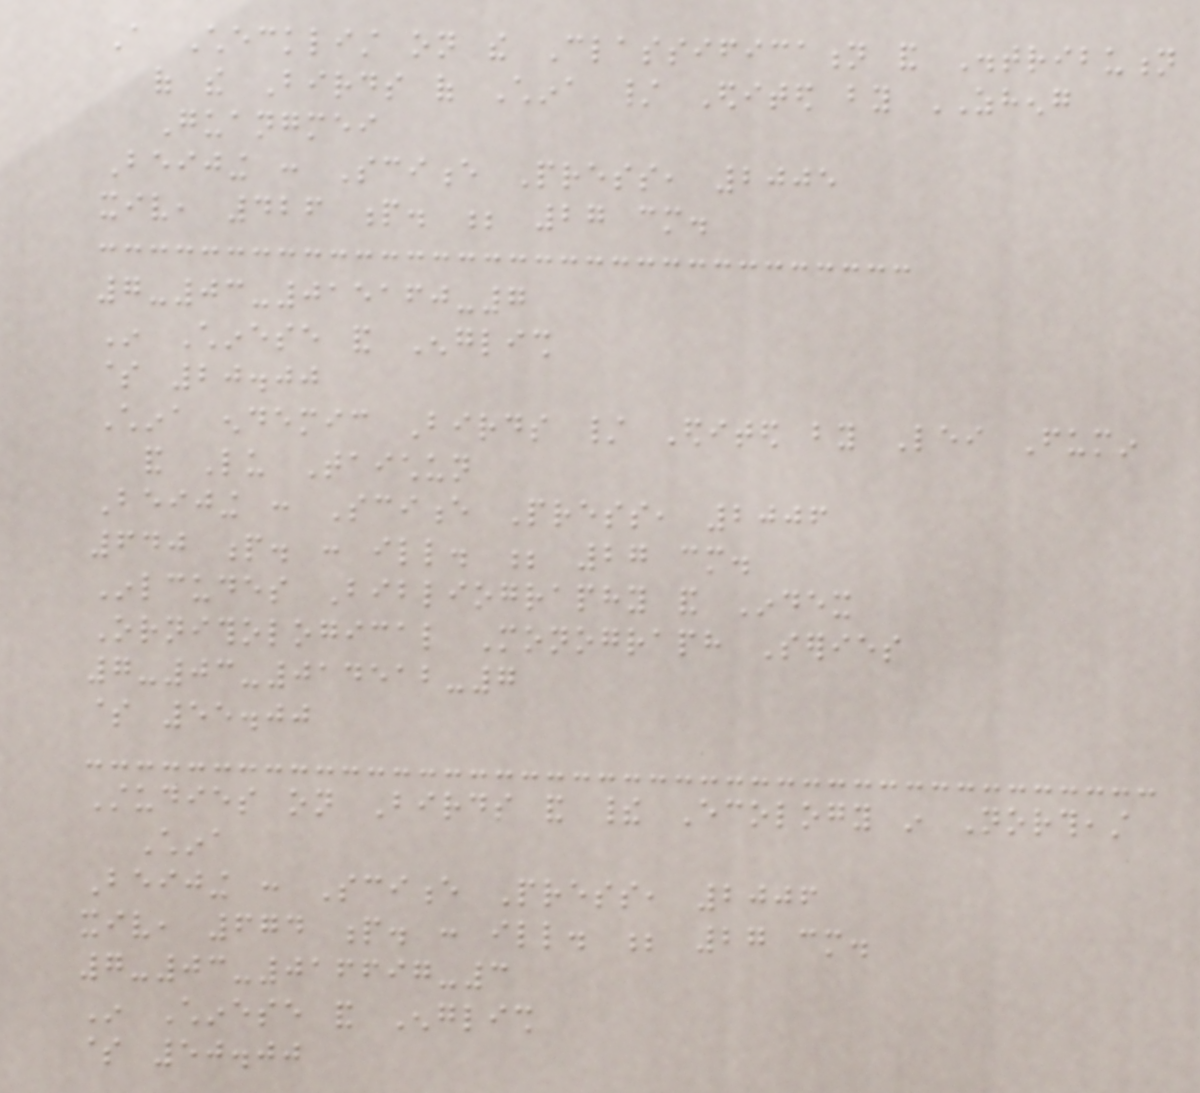A Checklist on the Classification and Distribution
of the Birds of China / Edited by ZHENG
Guangmei
Beijing : Science Press, 2005
xiv, 426 p. ; 27 cm.
7-03-015160-7
In Chinese and English
$ 20.00
China endemic Birds / Edited by Lei Fumin
and Lu Taichun
Beijing : Science Press, 2006
640 p. : ill. ; 27 cm.
Inlcudes Bibliography and Index
Ornithological Monograph Series
7-03-014512-7
$ 55.00
Studies on Birds and their Ecology in Northeast
China
Beijing : Science Press, 2006
xiv, 674 p. : ill. ; 27 cm.
7-03-016697-3
In Chinese and English
$ 50.00
